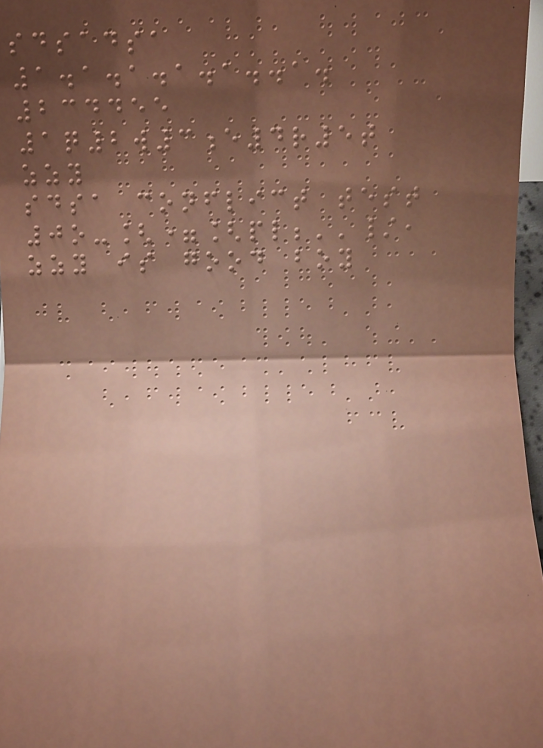sdsadsa
1.1.1.1.1..1.
234455
1q2w3e4r5t
zzy
sdsa conflict test
0o-[=[pl;''/,
zzy is good boy
